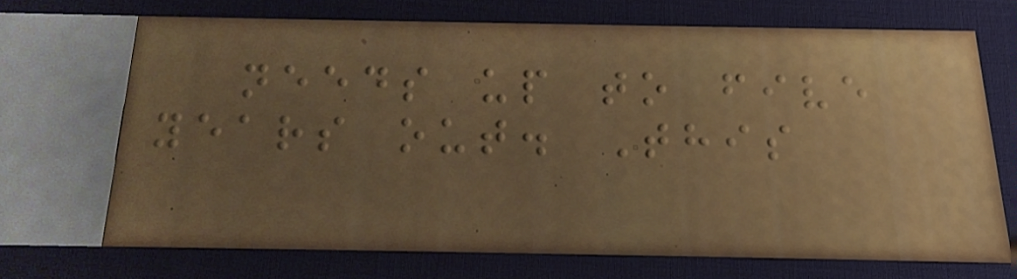needs up to five
years out. This
